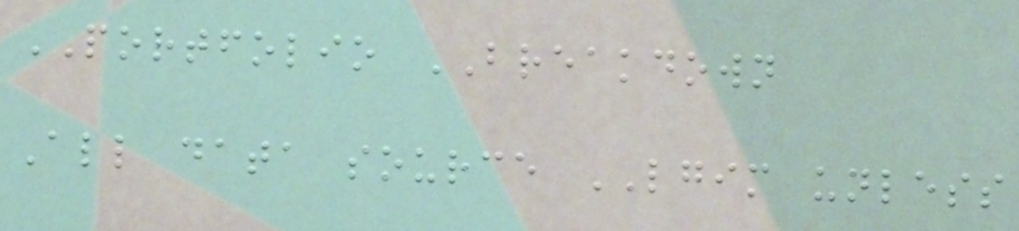PORTFOLIO BREAKDOWN
All data source LGIM unless
